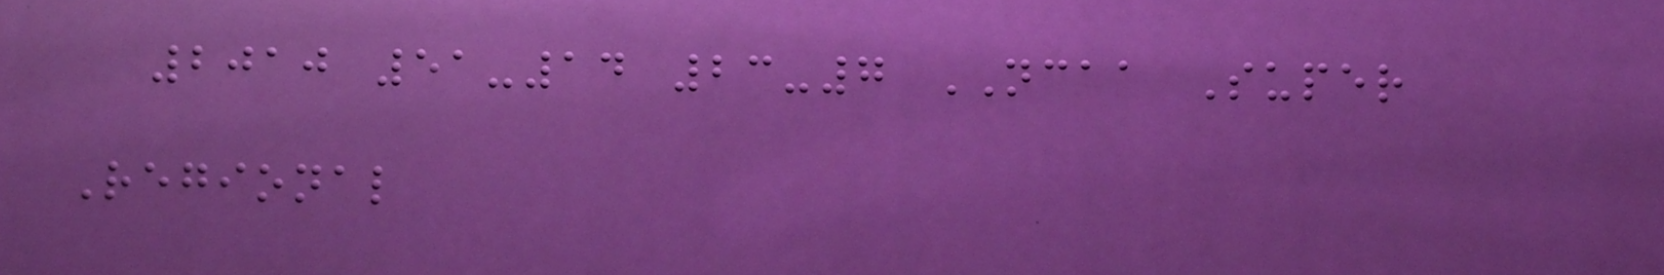2010 51-14 23-7 NCAA Super
Regional
